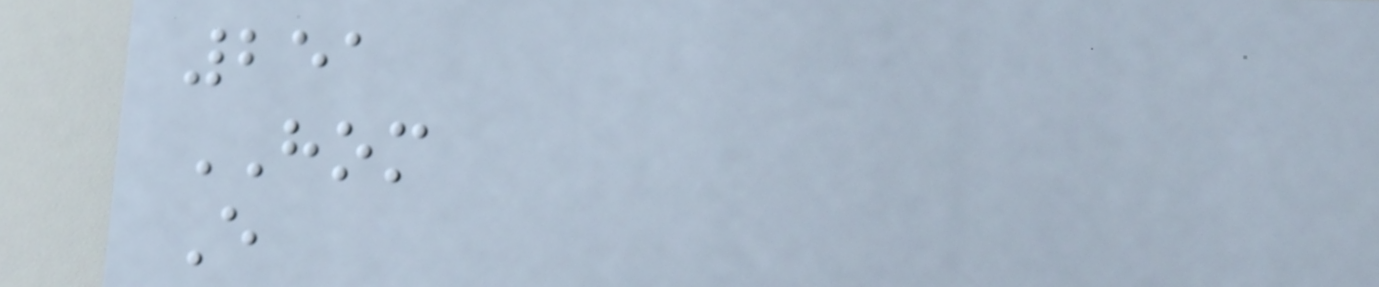251
HOM
E
